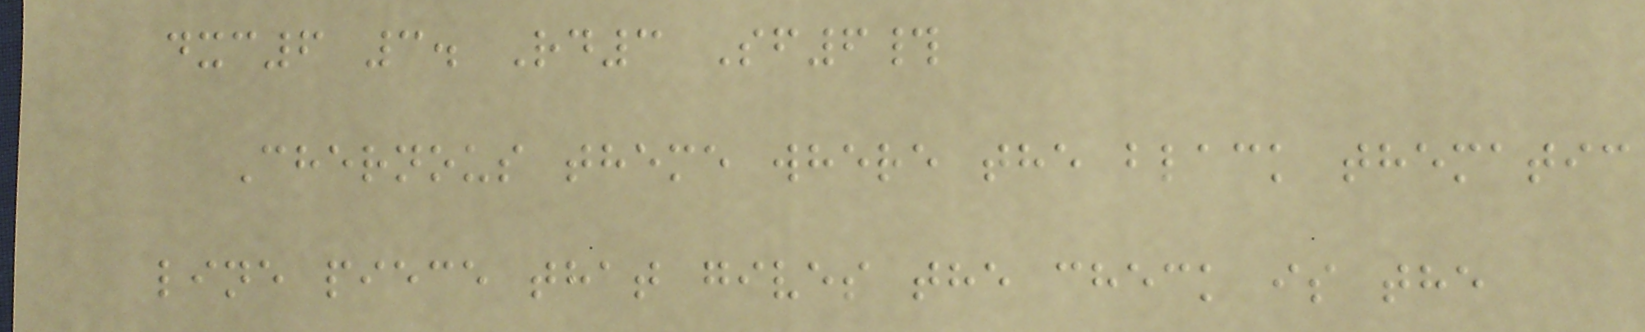dxc6 3. Rd3 Sf6#
Chernous theme where the black thematic
line piece that gives the check is the
